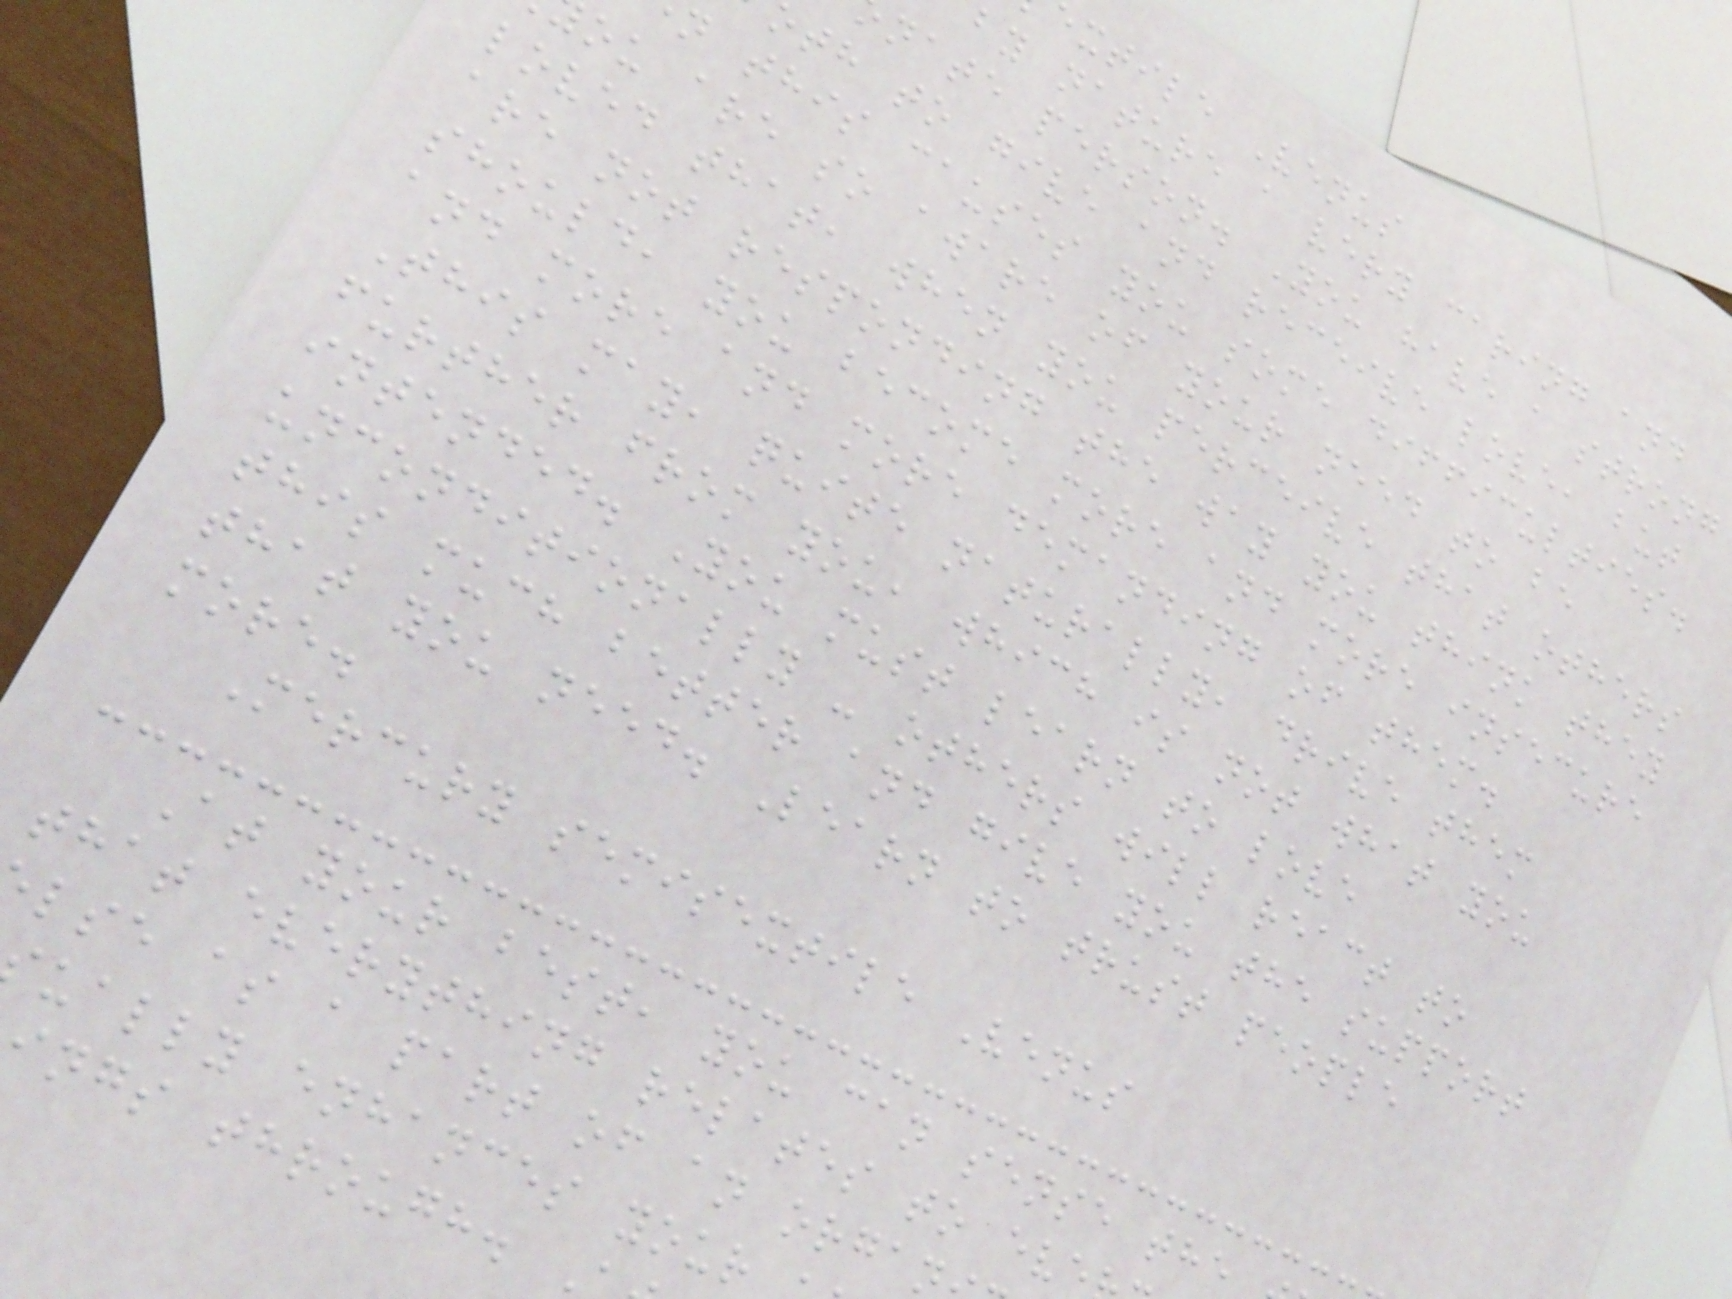extile Venus
by nature a very caring and
nate person. You have a strong
oth to give and receive love, but
n this causes you some difficulties.
ou are so aware of your need to be
loved that, when you perceive that others
are not responding the way you think they
should, you become more and more insecure
and more and more demanding of them.
This may, quite naturally, drive them
further from you, which is not what you
intended. You must learn to love
unconditionally - others will react to
this much better and give you the support
that you need. Learn to trust people
more.
Mercury semisextile Venus
At your best, you can sense the
that everything relates to eve
lse as a part of an organ
ually enhances your
ings through.
